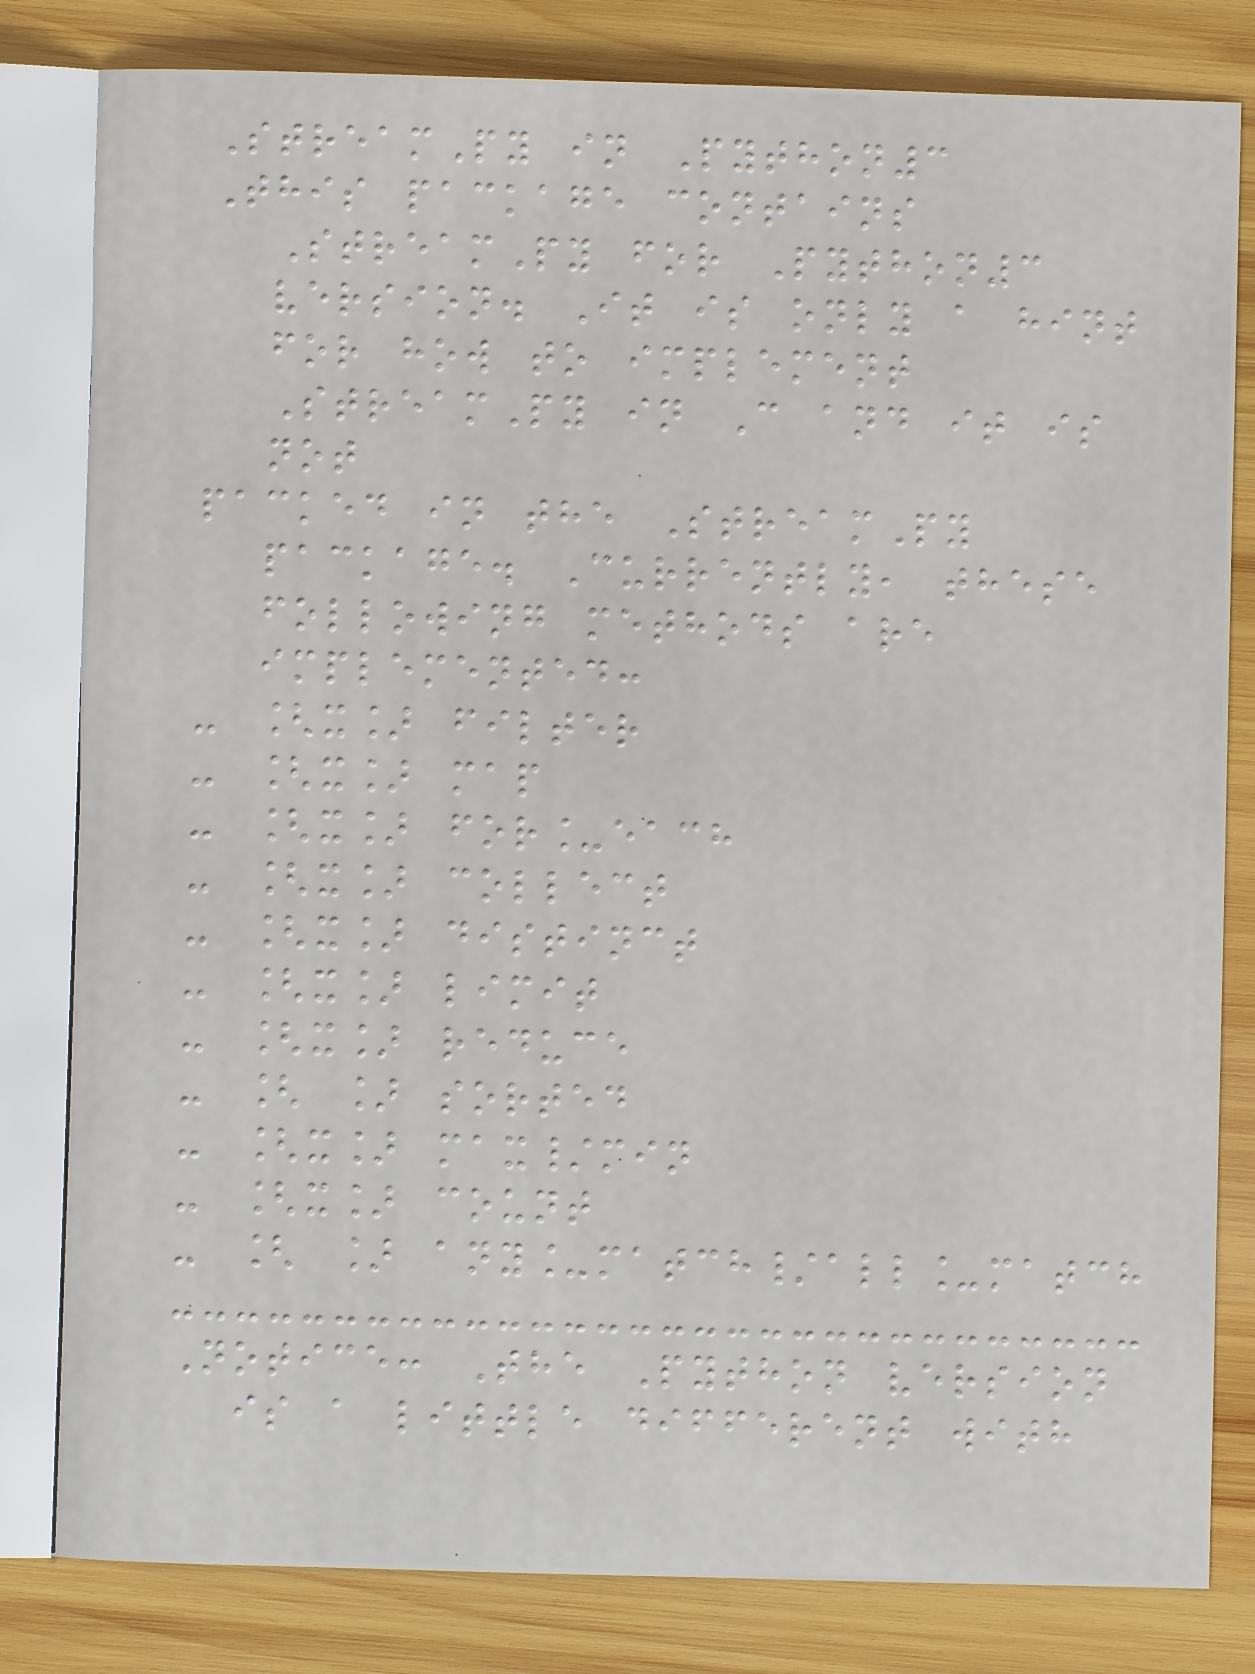StreamPy in Python3
This package contains
StreamPy for Python3
version. It is only a hint
for how to implement
StreamPy in C and it is
not
packed in the StreamPy
package. Currently, these
following methods are
implemented:
- [x] filter
- [x] map
- [x] for_each
- [x] collect
- [x] distinct
- [x] limit
- [x] reduce
- [ ] sorted
- [x] max/min
- [x] count
- [ ] any_match/all_match
Notice: The Python version
is a little different with
